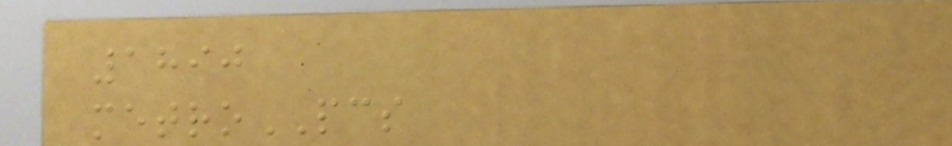1890
metroPCS
